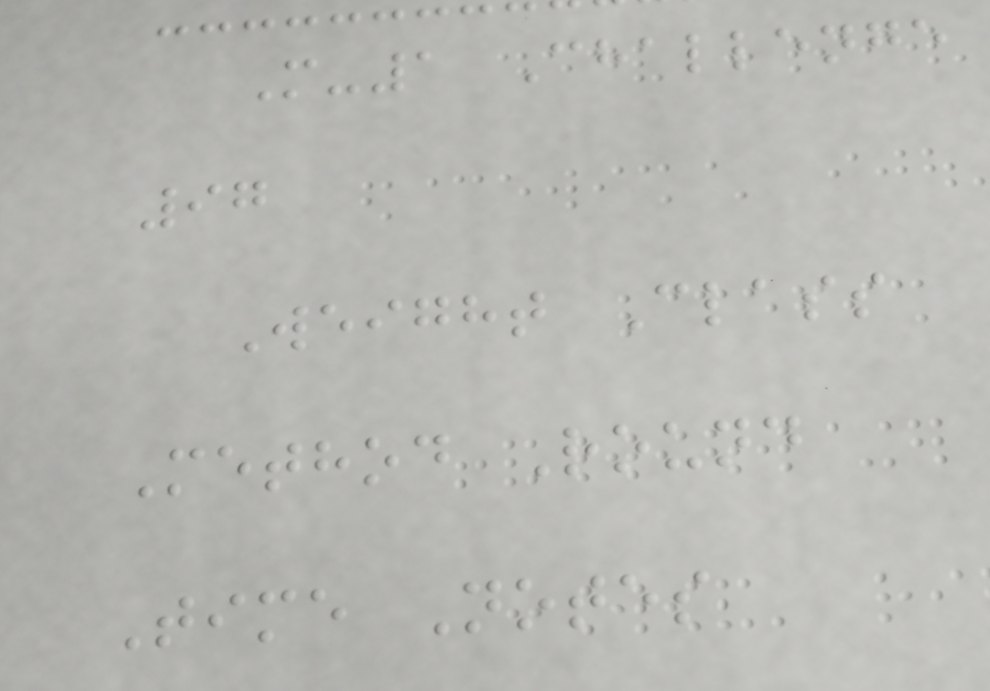M-1 Challenge
97
Weight Class
Method Round
Time Notes
